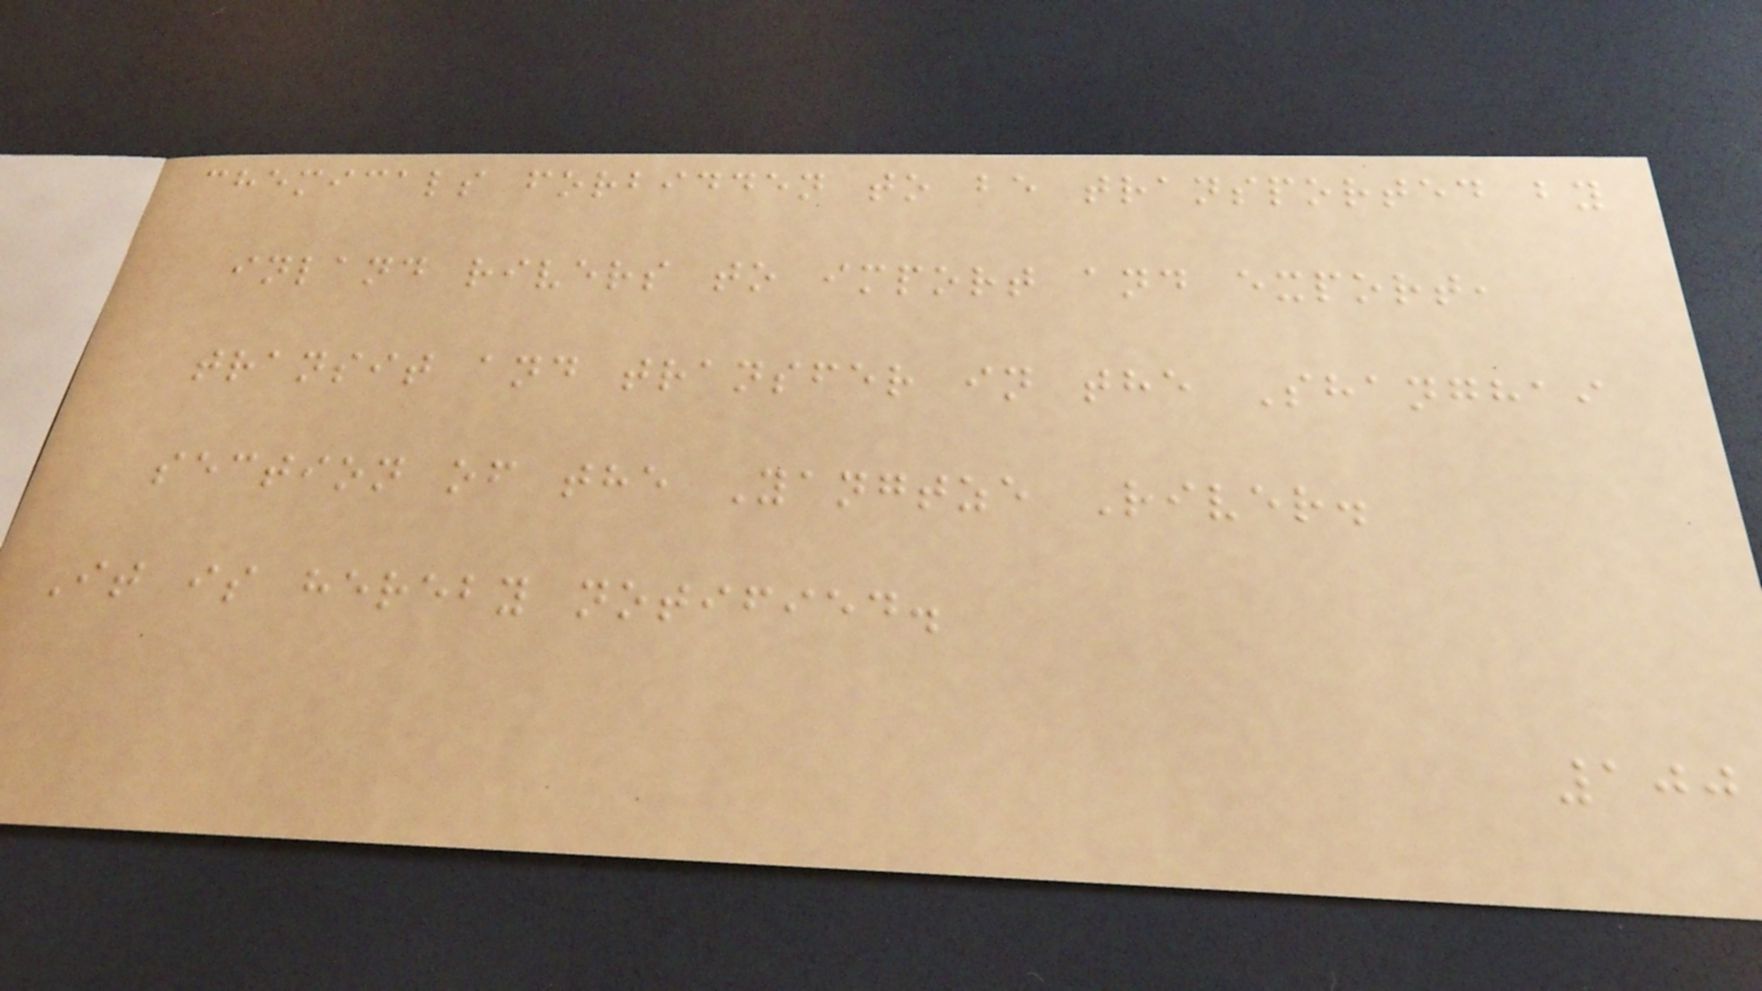chemicals forbidden to be transported by
inland rivers to import and export,
transit and transfer in the Shanghai
section of the Yangtze River.
It is hereby notified.
100
